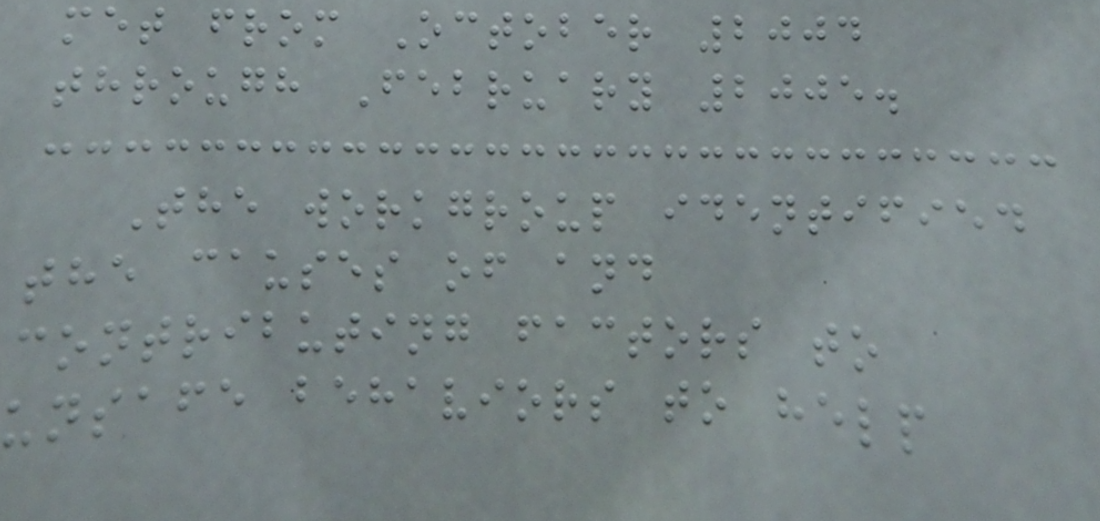met from October 2004
through February 2005.
The workgroup identified
the causes of and
contributing factors to
unsafe behaviors to help
